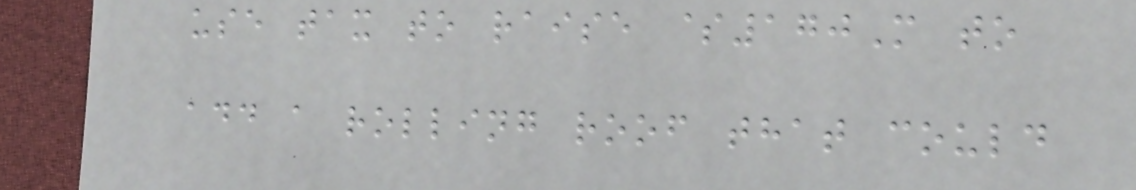use tax to raise $170M to
add a rolling roof that could
